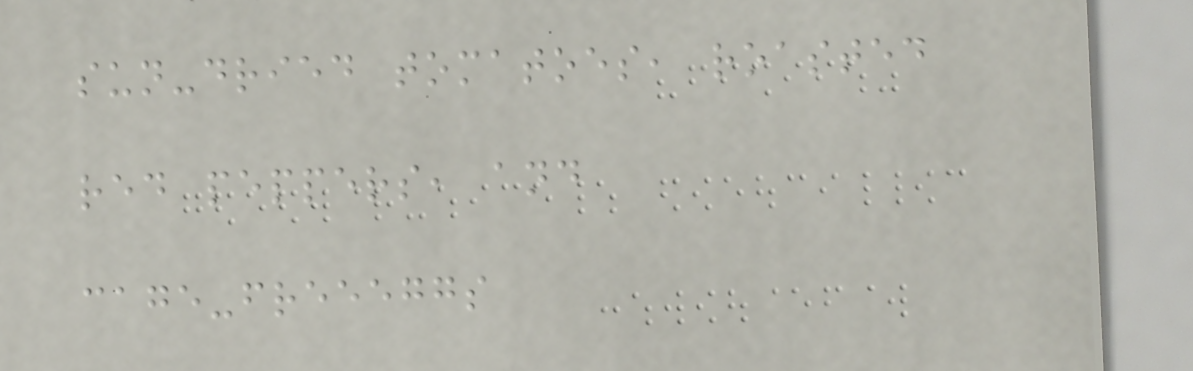sun-dried tomatoes, roasted
red peppers, and
cage-freeeggs
